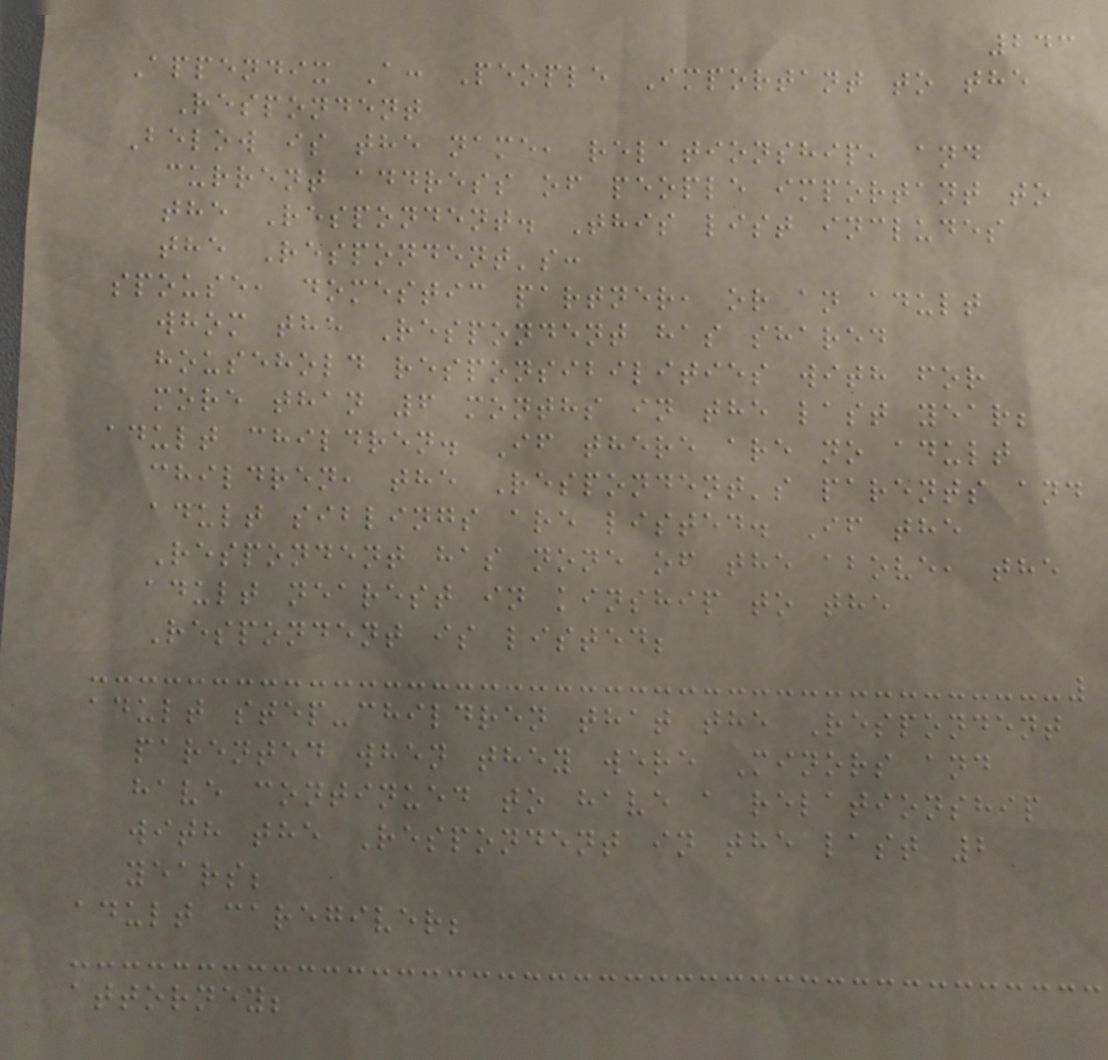243
Appendix A: People Important to the
Respondent
Below is the name, relationship, and
current address of people important to
the Respondent. This list includes
the Respondent's:
spouse, domestic partner, or an adult
whom the Respondent has shared
household responsibilities with for
more than 6 months in the last year;
adult children. If there are no adult
children, the Respondent's parents and
adult siblings are listed. If the
Respondent has none of the above, the
adult nearest in kinship to the
Respondent is listed;
adult step-children that the Respondent
parented when they were Minors and
have continued to have a relationship
with the Respondent in the last 2
years;
adult caregiver;
attorney;
